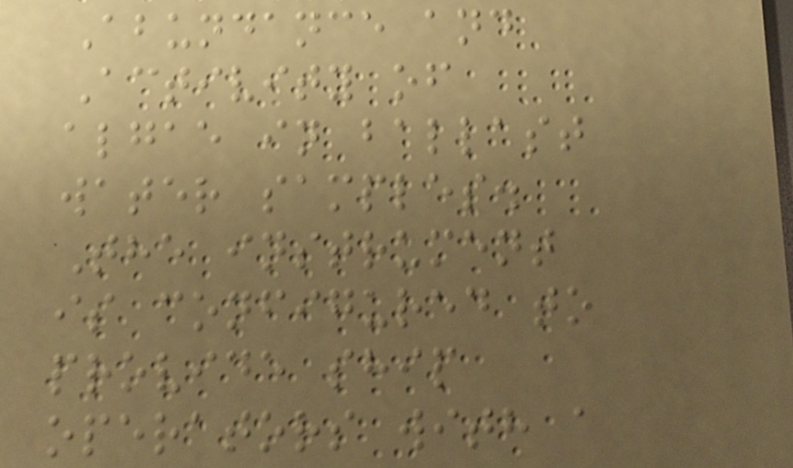Abundance and
Activity of
algae in ballast
water samples.
The instrument
is configured to
provide ship
operators with a
